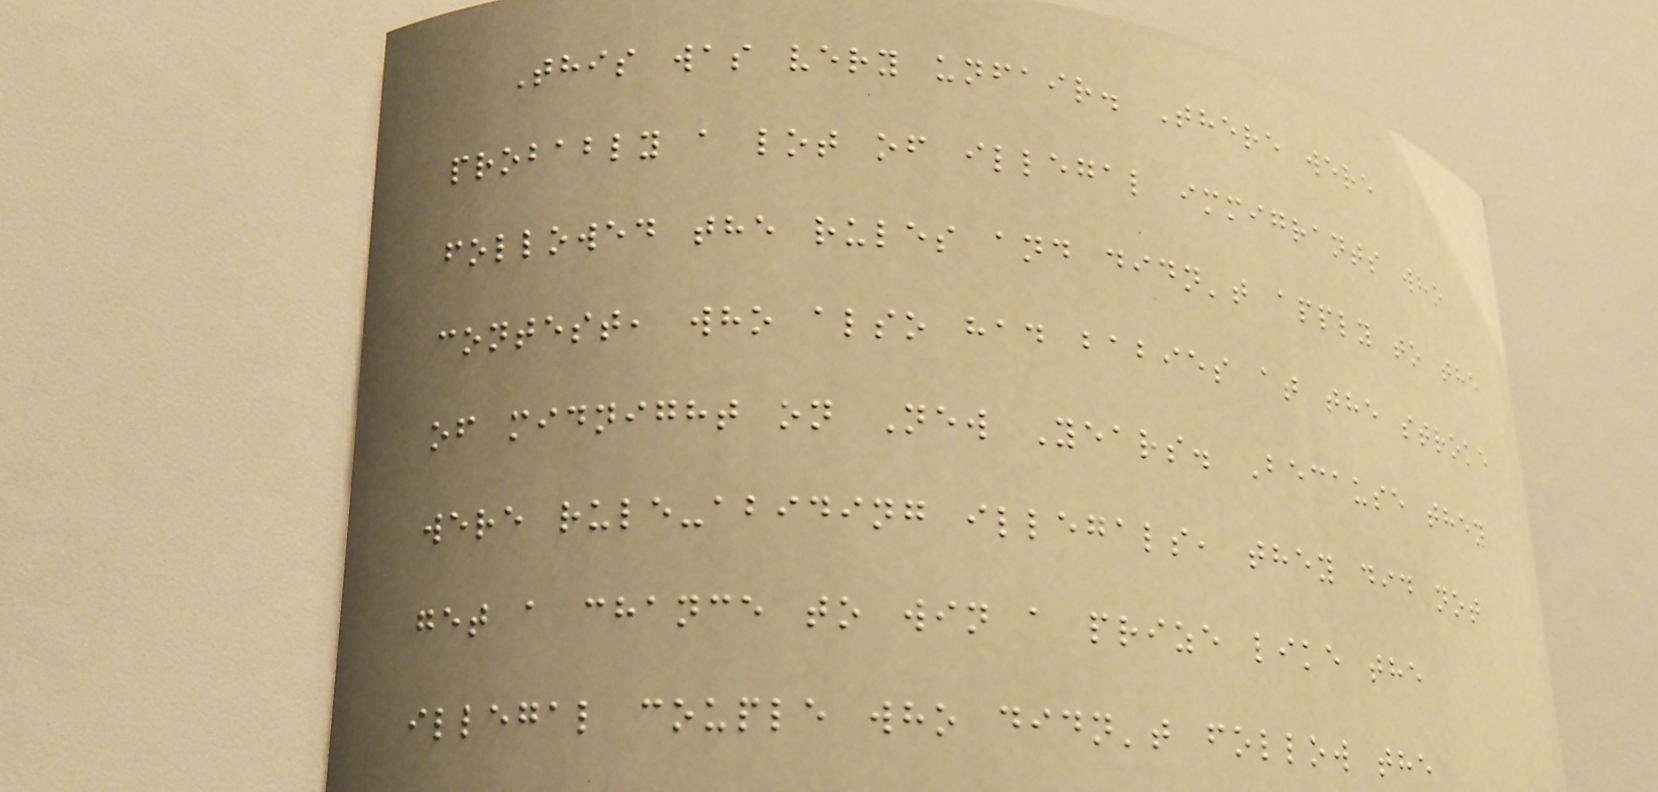This was very unfair. There were
probably a lot of illegal immigrants who
followed the rules and didn't apply to the
contest, who also had babies at the stroke
of midnight on New Years. Because they
were rule-abiding illegals, they did not
get a chance to win a prize like the
illegal couple who didn't follow the
